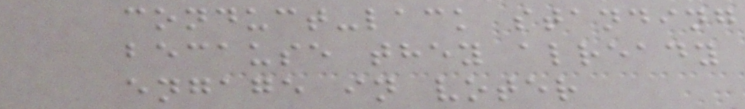conduct-lack standing
because they already
engage in voter
